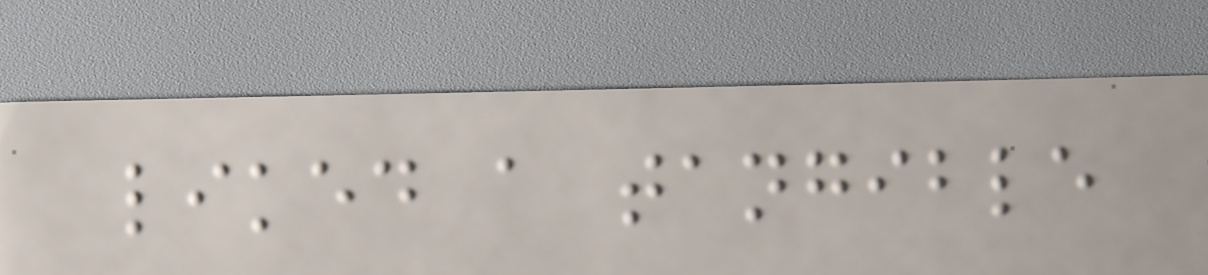liked a tangible
